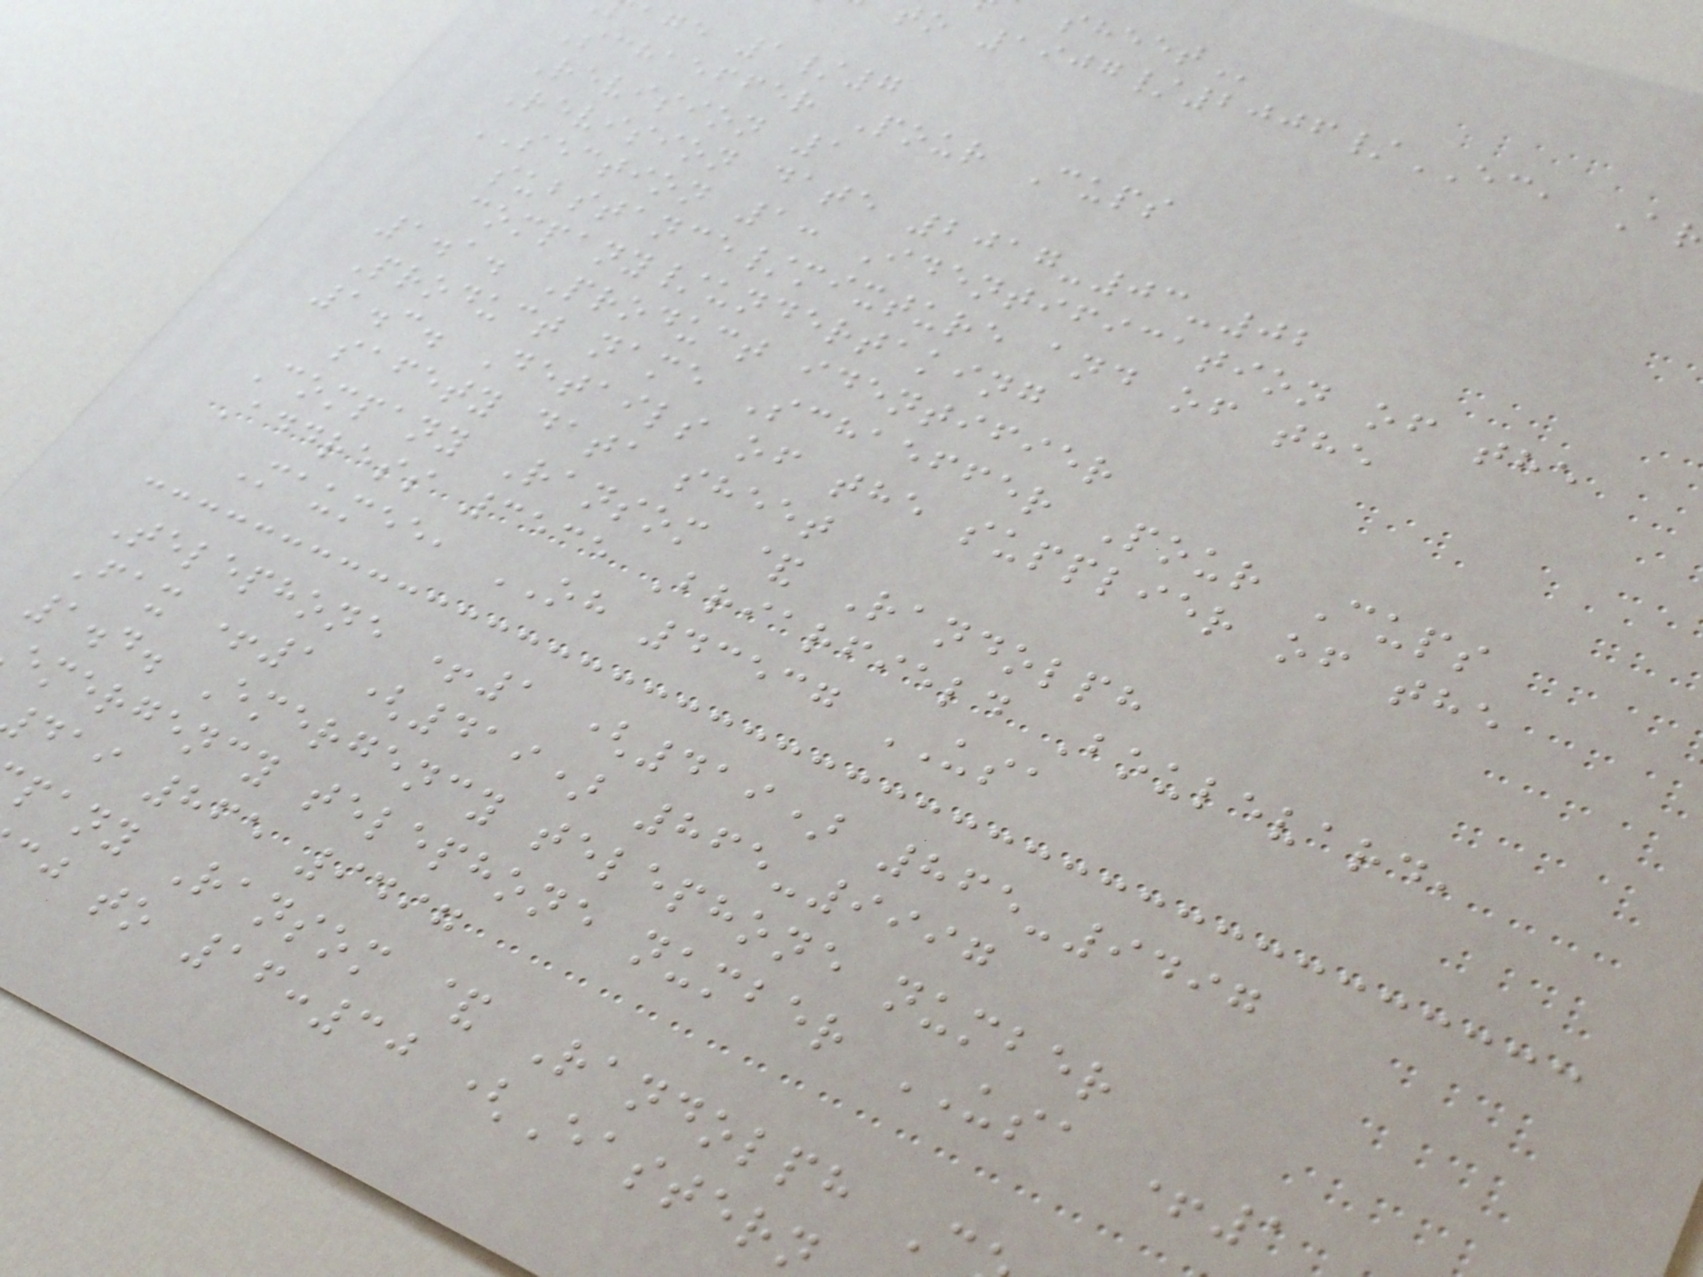to 1907/2006/EC, A
age 1/7
Schaeffer Pour Cups
Revision 1
Revision date 2017-03-02
SECTION 1: Identification of the
substance/mixture and of the
company/undertaking
1.1. Product identifier
Product name Schaeffer Pour Cups
1.3. Details of the supplier of the
safety data sheet
Company Ransom & Randolph
Address 3535 Briarfield Boulevard,
Maumee, OH 43537 USA
Telephone +1 (419) 865-9497
Fax +1 (419) 865-9997
1.4. Emergency telephone number
emergency telephone number USA +1
dai 865 9497
pany Ransom & Randolph C
j to 16:30 (Eastern
